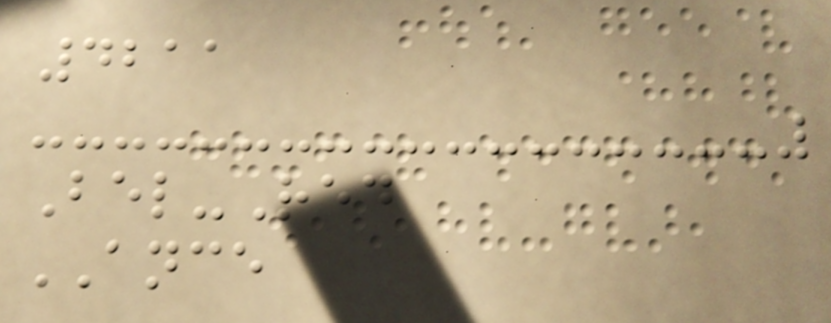4211
Bel-Red
ANCE
